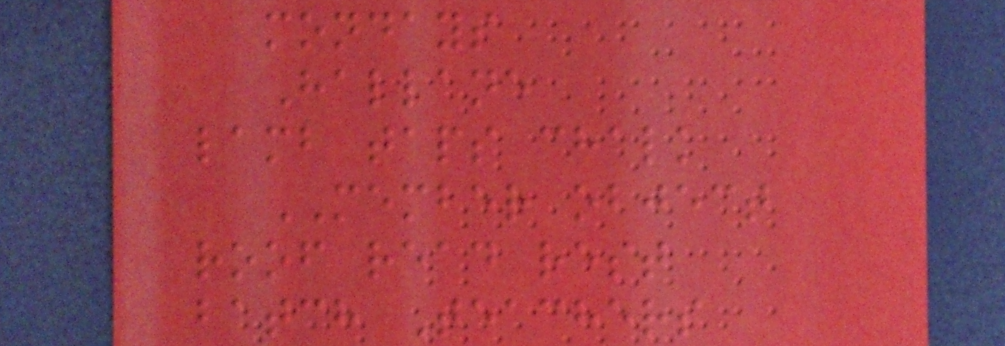mondays
Hallane
lamb taps chalk
MEMBER object
roof read rest
batch Teachers
